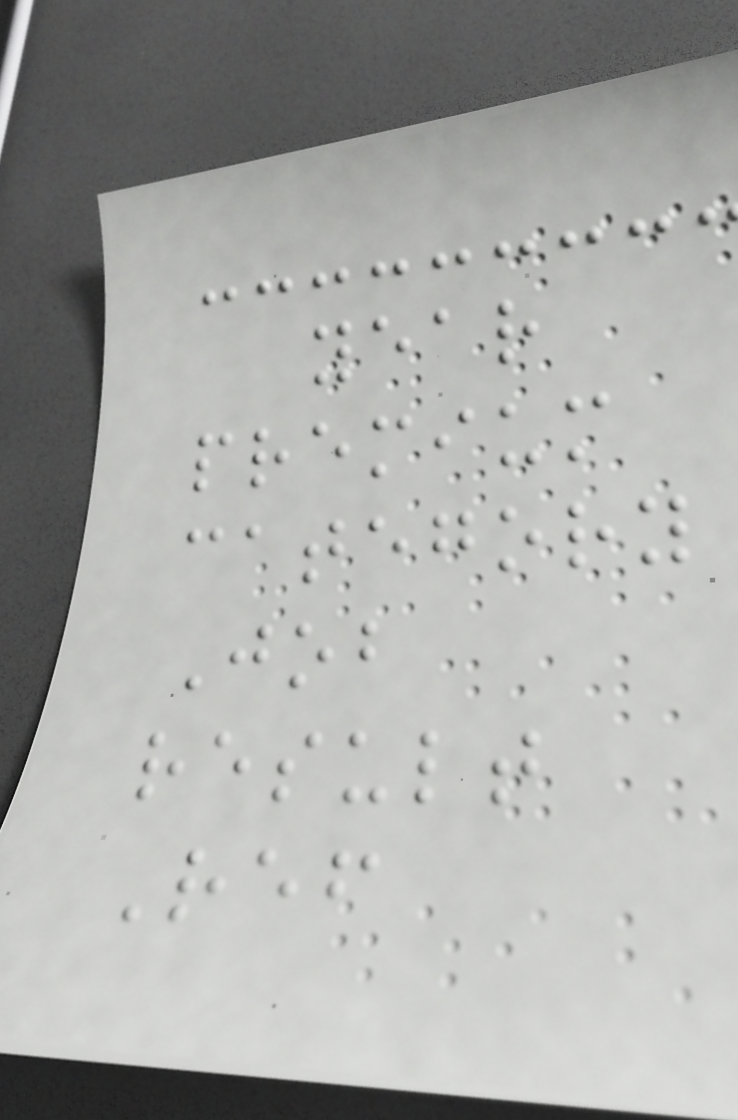year
premium
category
Job
result
Ref
